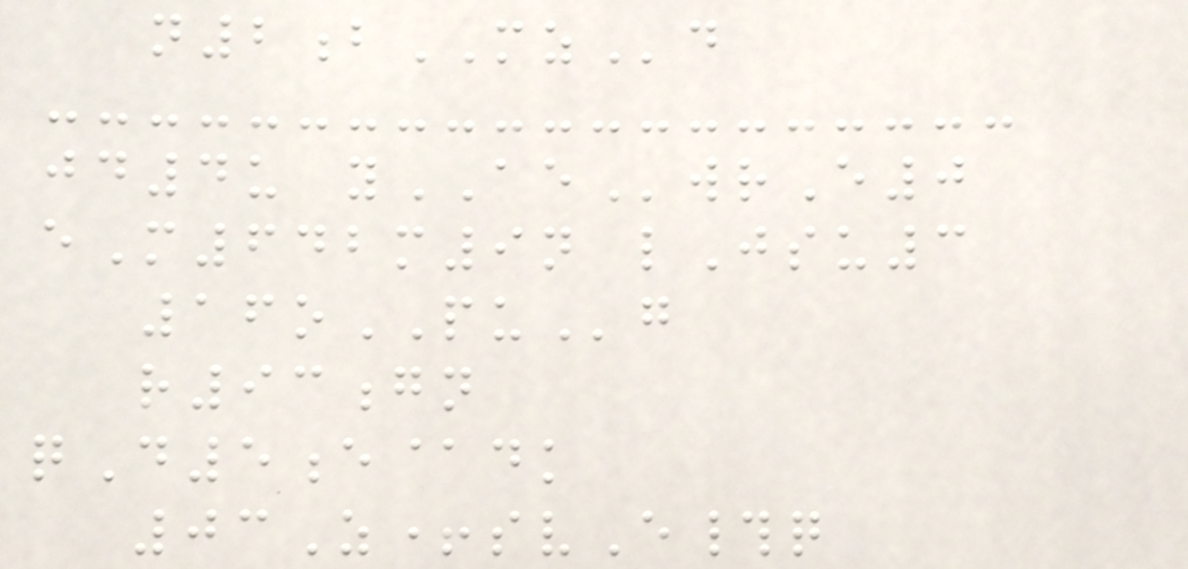n2bMZd
jd4u yAEwrE0
eM642m9n lJsu3
16oPUg
r93gn
qD5e@dk
03Z+svE#q
